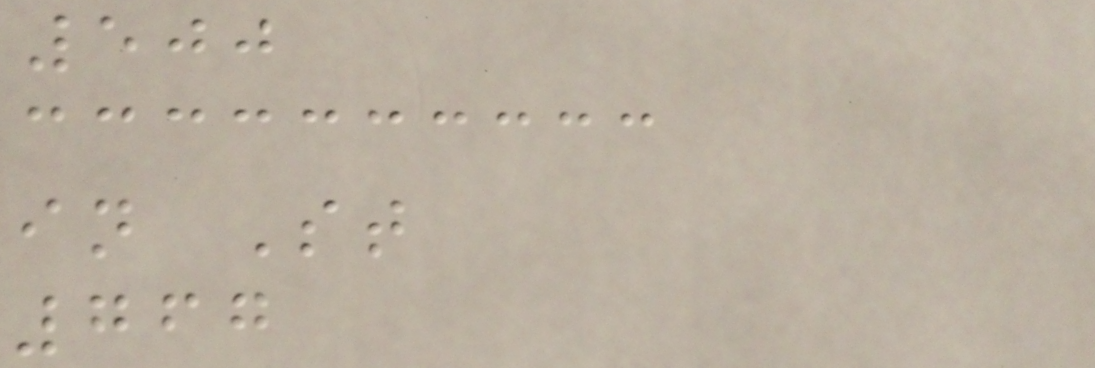500
in St
767
